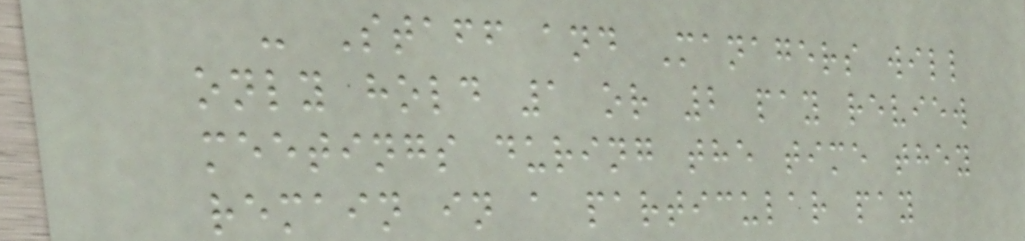- Staff and Managers will
only hold 1 or 2 pay review
meetings during the time they
remain in a particular pay
